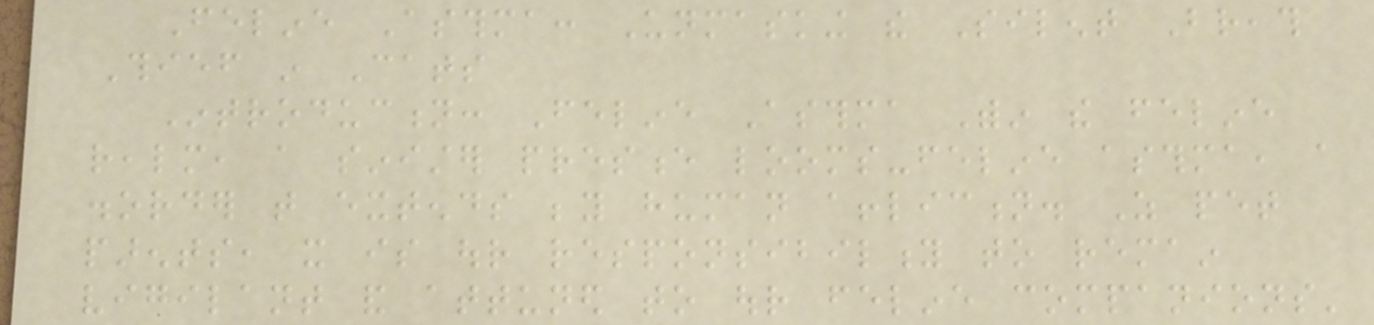Feline Asthma: Unmasking the Silent Breath
Thief in Cats
Introduction: Feline Asthma Within the feline
realm, a sinister presence looms-feline asthma, a
disorder that extends beyond human affliction. As pet
parents, it is our responsibility to remain
vigilant and attuned to our feline companions'
